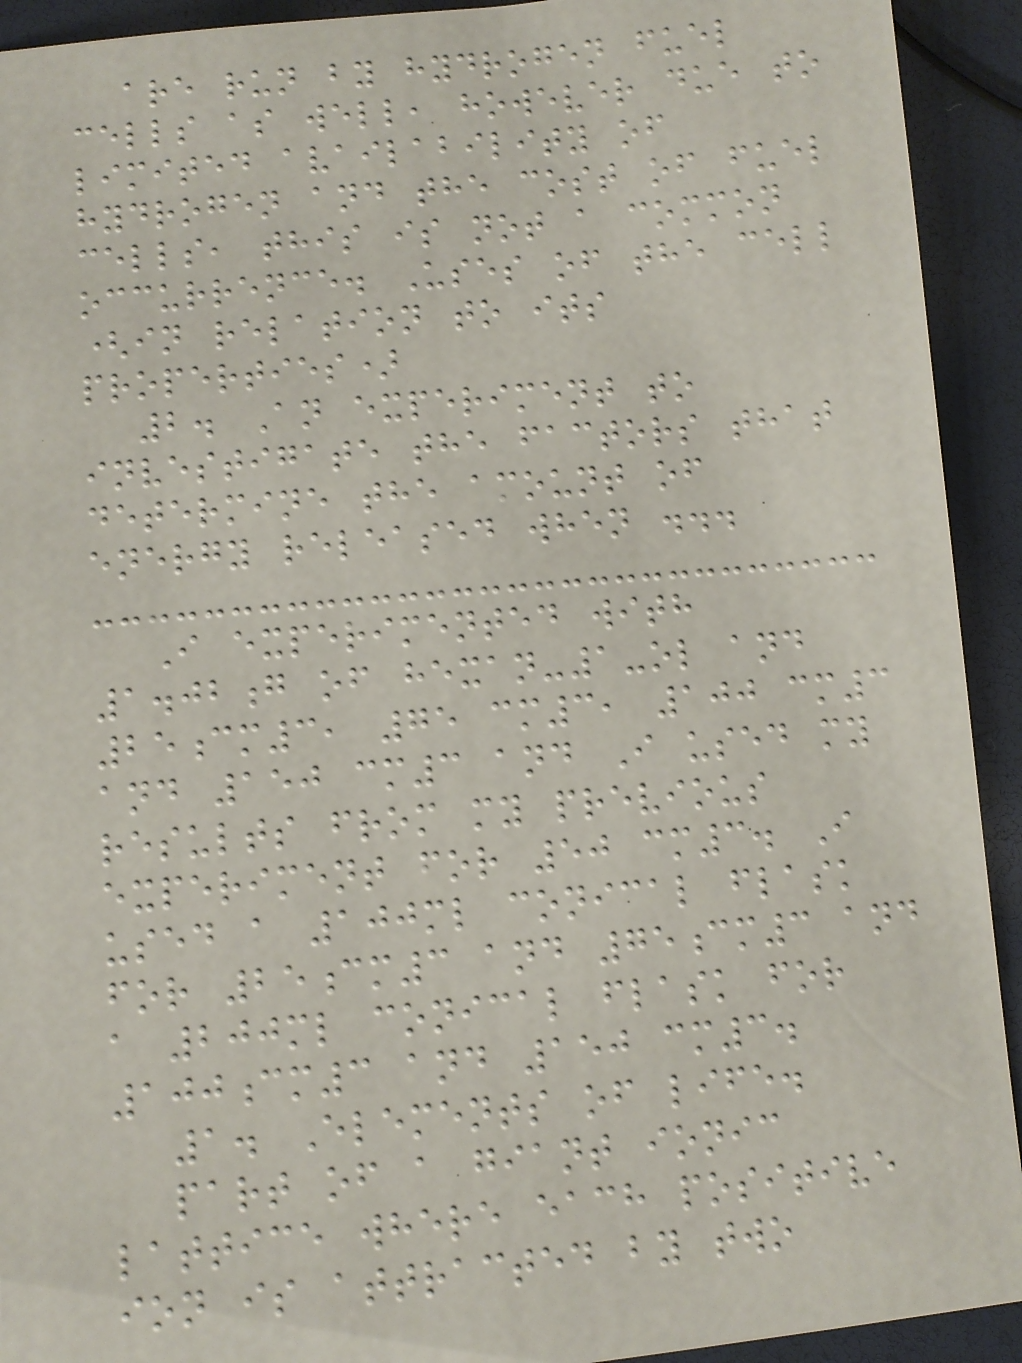are run by hydrogen fuel
cells as well, however due to
limited availability of
hydrogen and the cost of fuel
cells, this is not a common
occurrence. Uses of the cell
(in relation to its
properties)
2. An experiment to
investigate the factors that
determine the amount of
energy released when ...
I experimented with
1.02g of hexan-1-ol and
25cm3, 75 cm3, 100 cm3
and 150 cm3 and I used my
results from my previous
experiment for 50 cm3. I
used a 100ml conical flask
for 25cm3 and 75cm3 and
a 200ml conical flask for
100cm3 and 150 cm3.
1. Elements of life.
part of a giant ionic
lattice where each positive
ion is attracted by two
